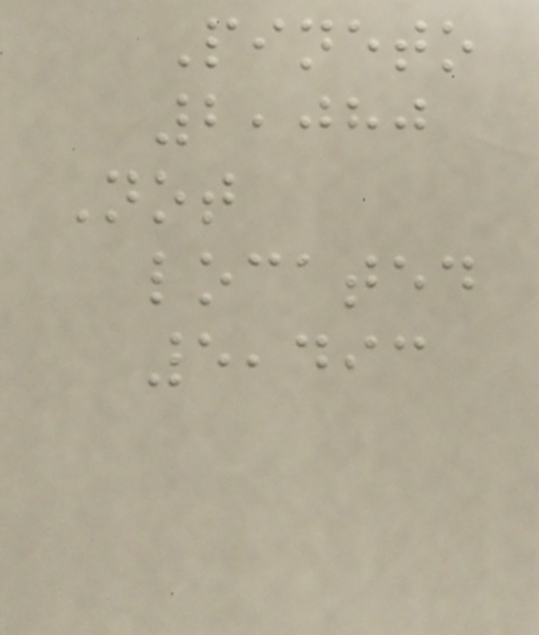Pineto
2,080
Not
located
5,493
